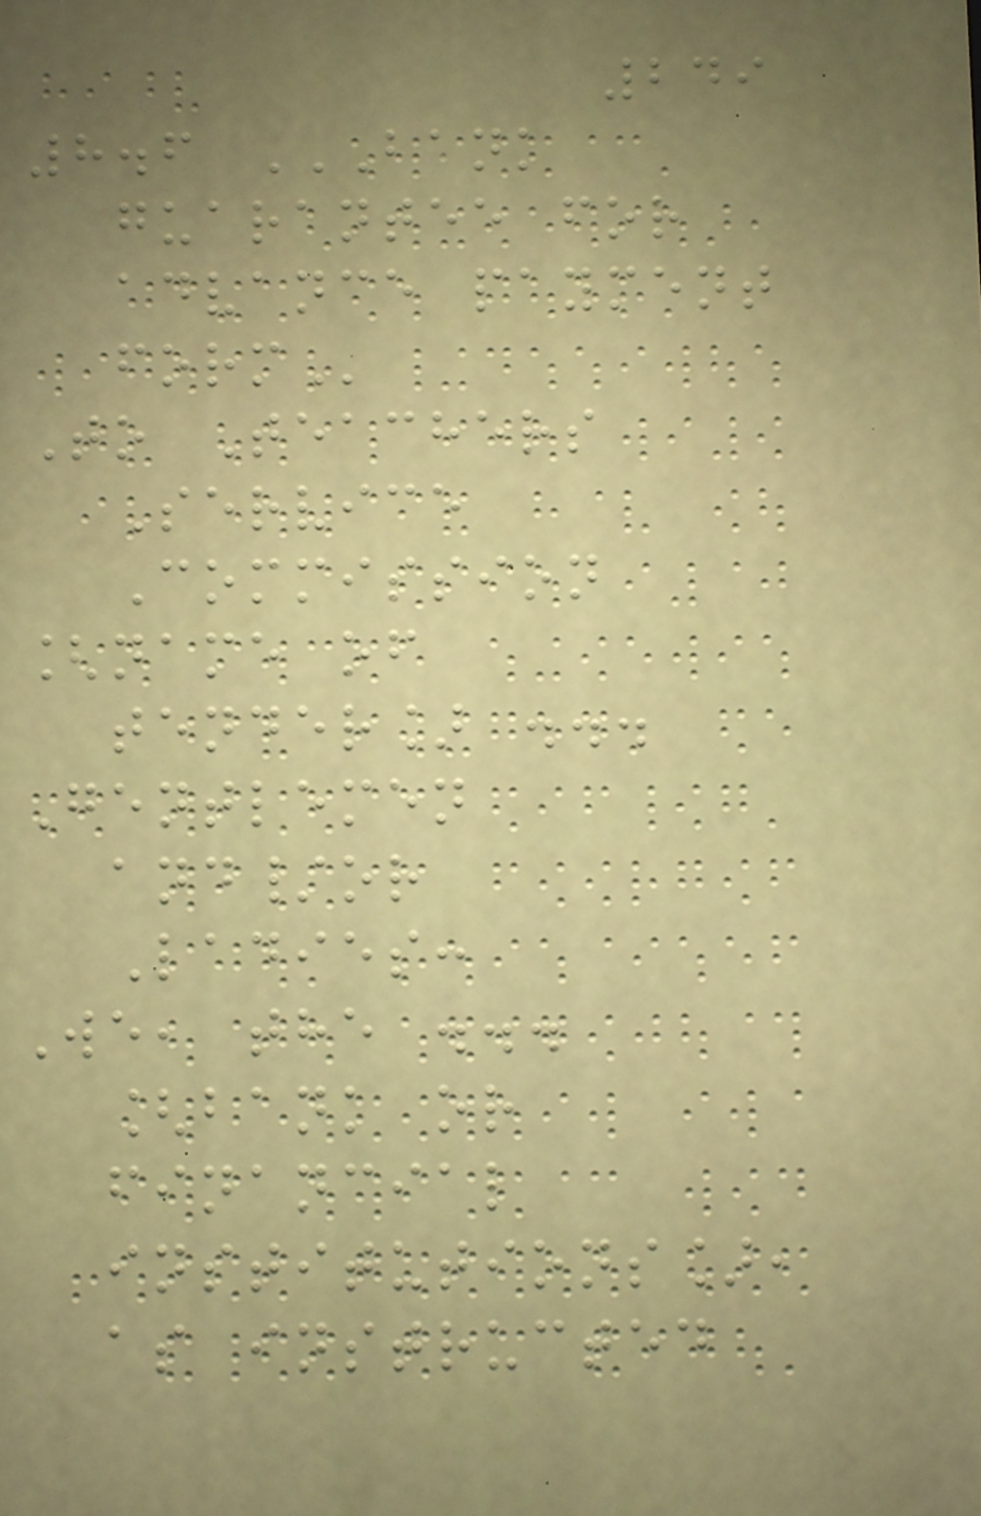249
8.6 BANK
GUARANTEE FOR
ADVANCE PAYMENT
FORM
To Teachers
Service
Commission
[name of
tender] ...
Gentlemen
and/or
Ladies:
We, the ...
[bank or
financial
institutions],
as instructed
